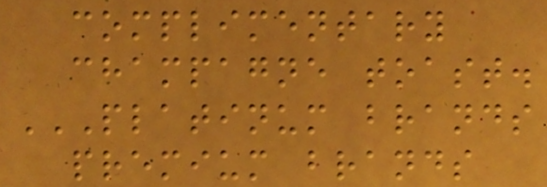complimentary
champagne toast.
PLATINUM BRANDS
PREMIUM BRANDS
